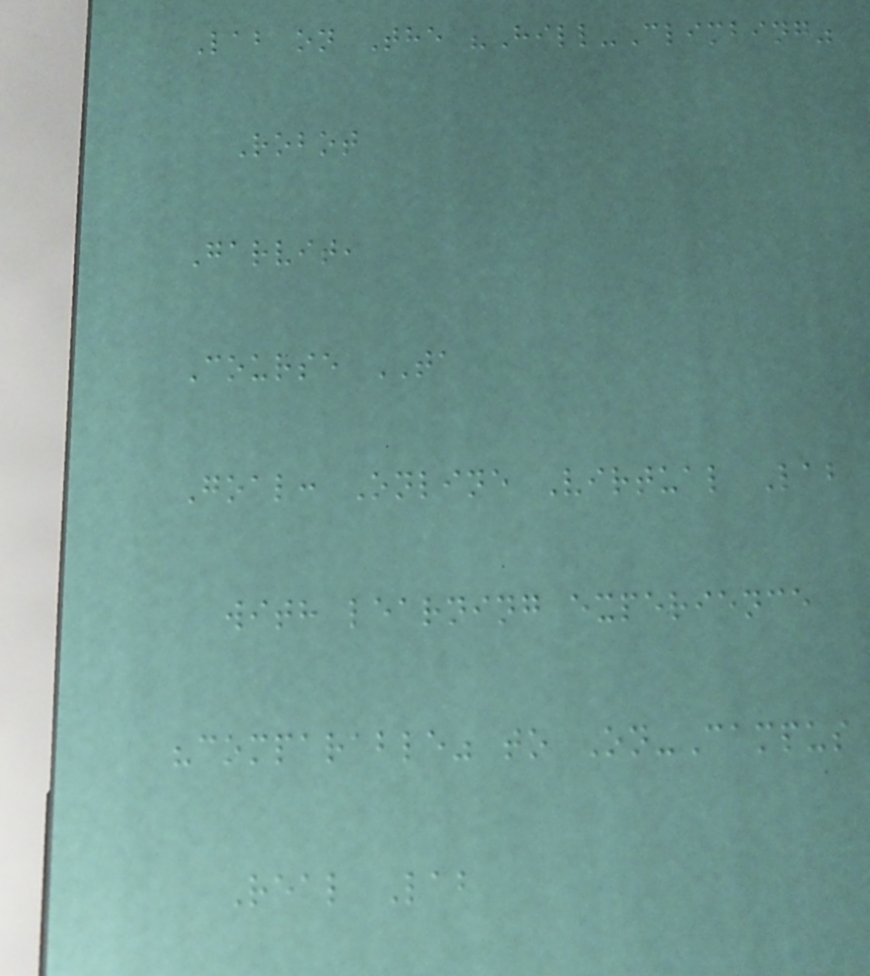Lab on The "Hill-Climbing"
Robot
Garvit,
Course TA
Goal: Online Virtual Lab
with learning experience
"comparable" to On-Campus
Real Lab
